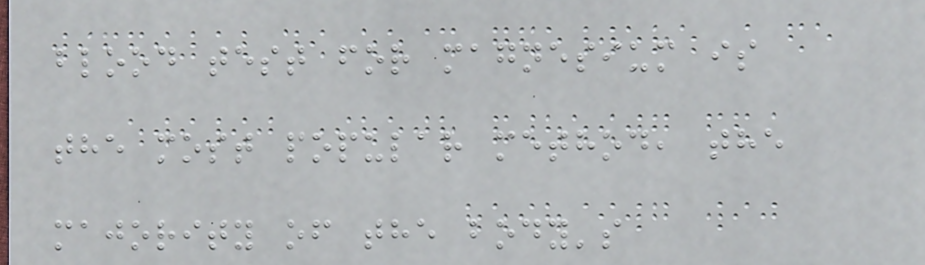blood test for magnesium is
the most popular method, the
majority of the body's
